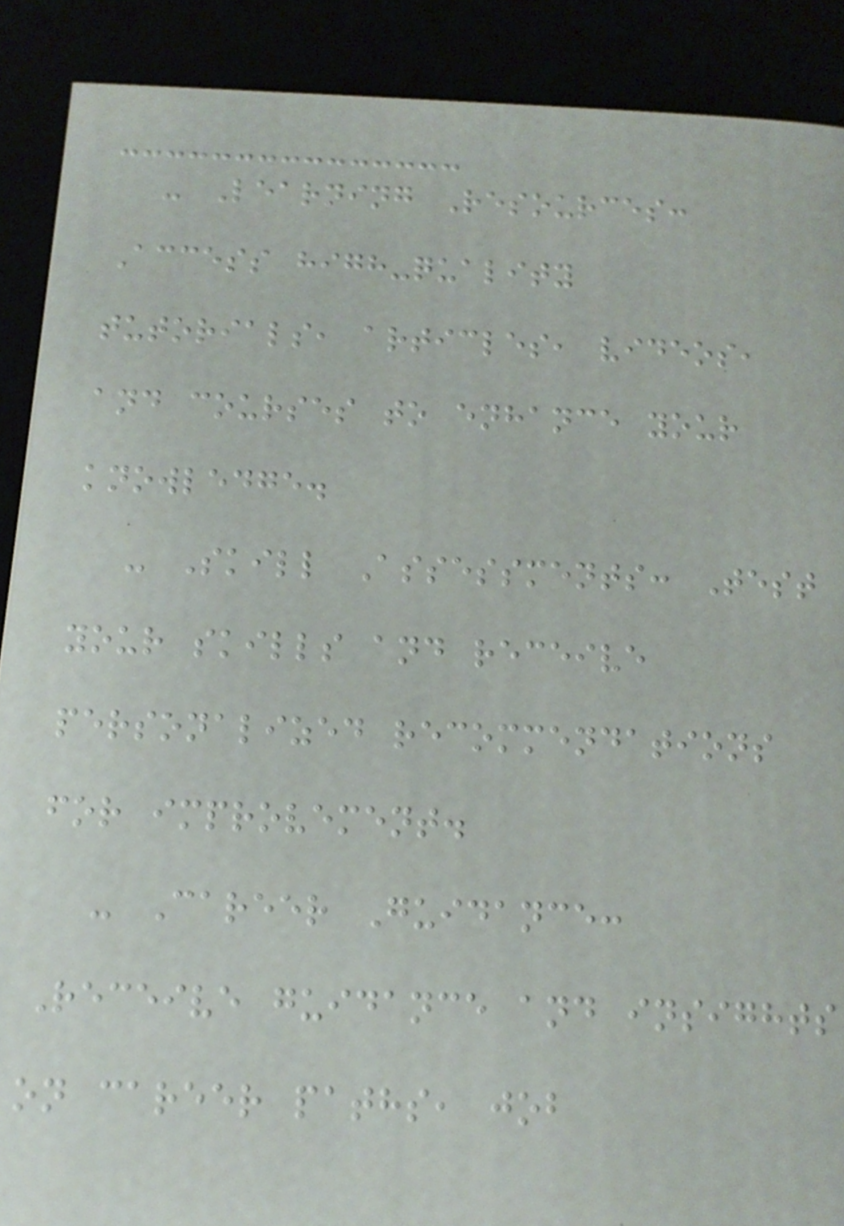- Learning Resources:
Access high-quality
tutorials, articles, videos,
and courses to enhance your
knowledge.
- Skill Assessments: Test
your skills and receive
personalized recommendations
for improvement.
- Career Guidance:
Receive guidance and insights
on career paths, job
